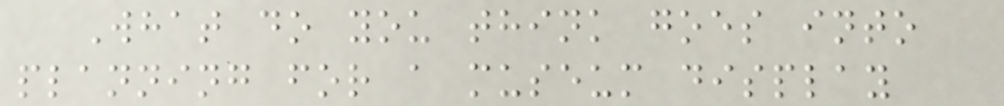What do you think goes into
planning for a museum display
